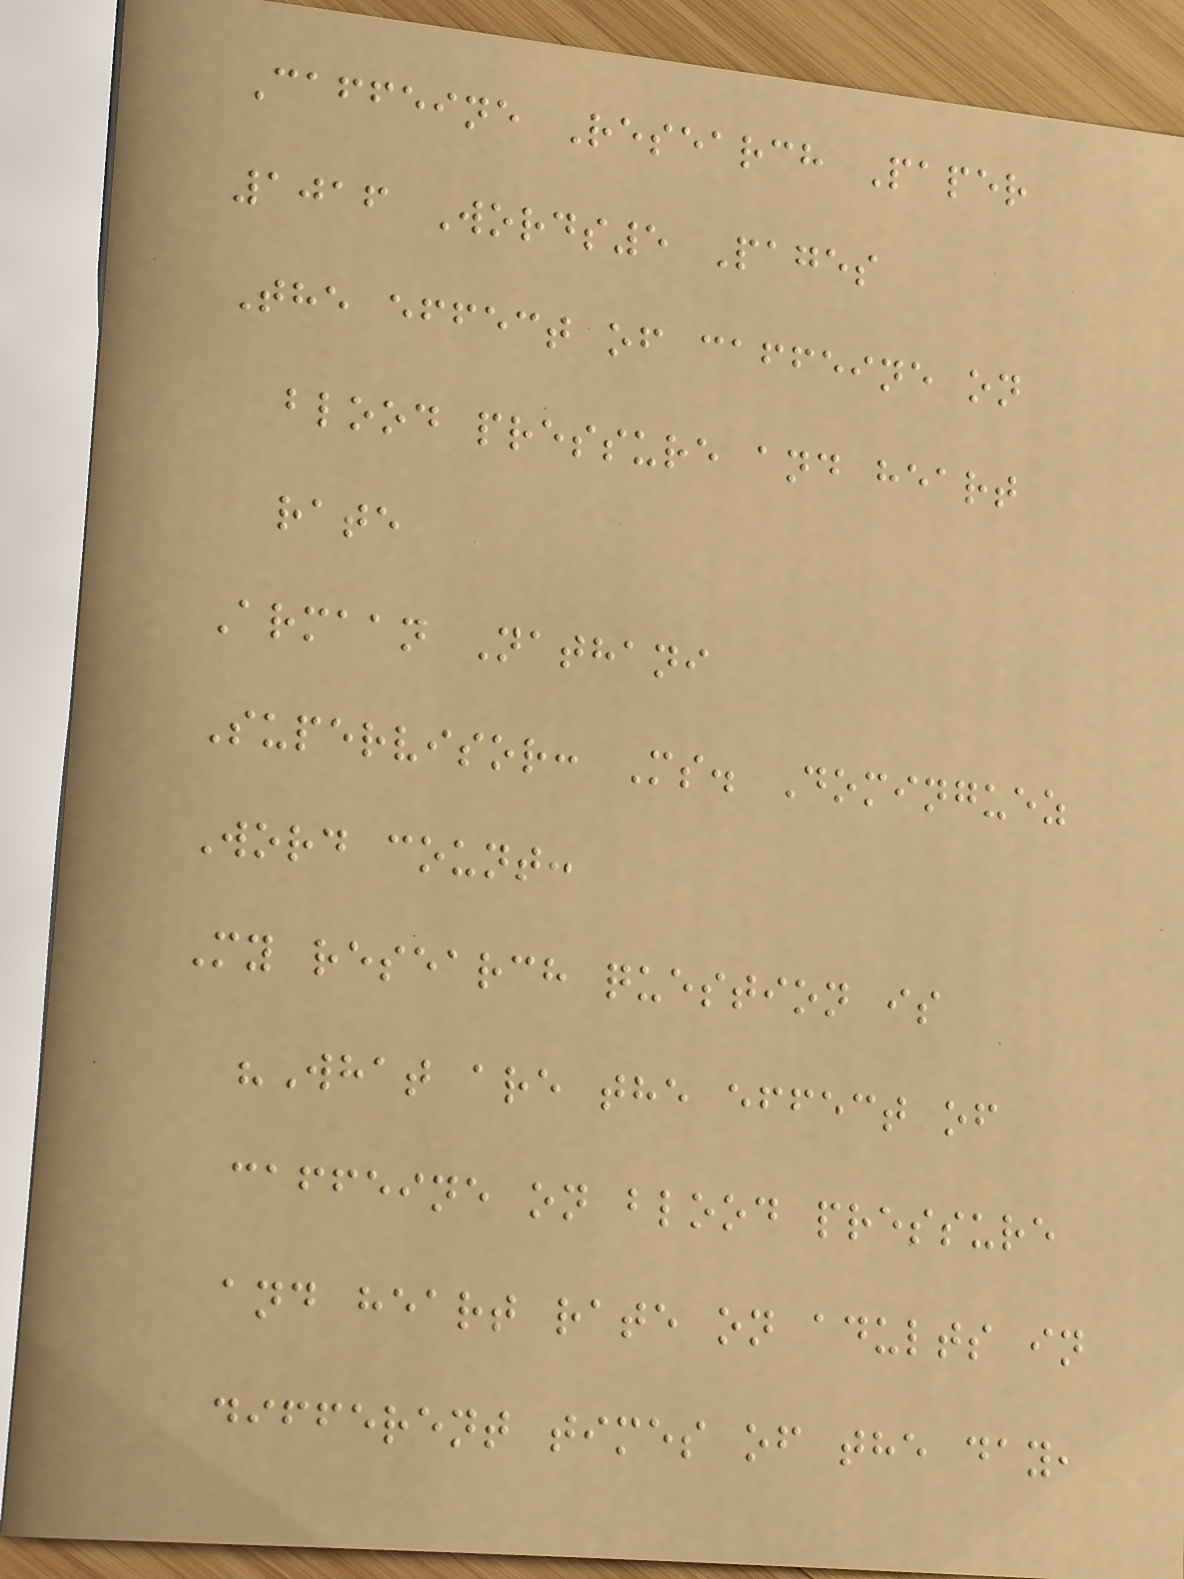Caffeine Research Paper
1016 Words5 Pages
The effect of caffeine on
blood pressure and heart
rate
Armaan Nathani
Supervisor: Ms. Dominguez
Word count:
My research question is
"What are the effect of
caffeine on blood pressure
and heart rate on adults in
different times of the day,
